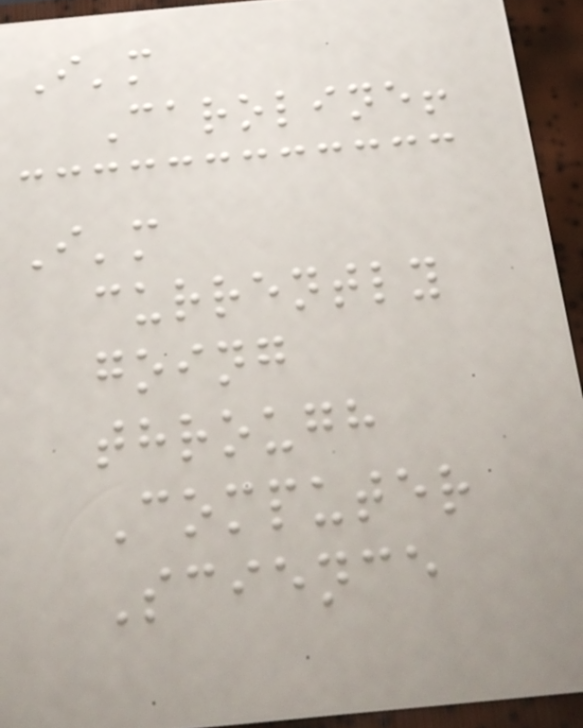I'm
Caroline!
I'm
currently
going
through
Computer
Science
